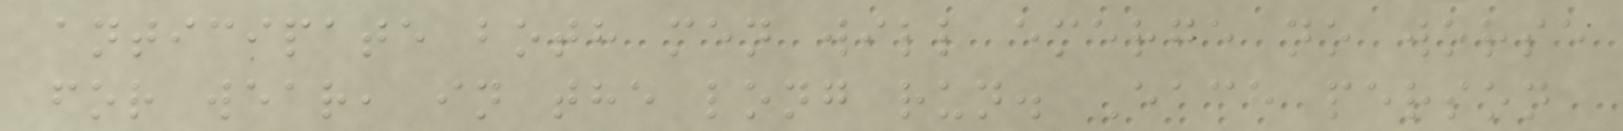anticipate both men will emerge no worse
for wear, in the long run. Each person
